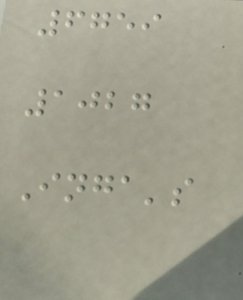6759
1027
Inga's
